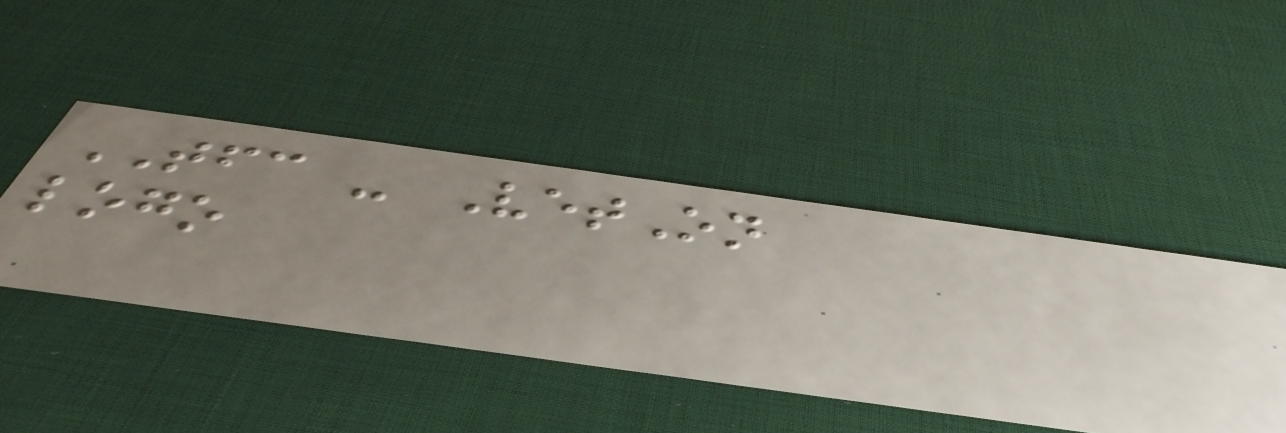TFC - VetOn
logo
